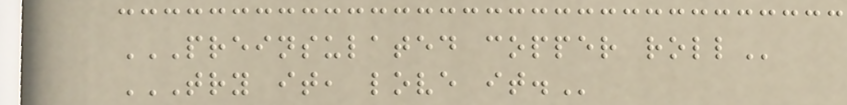PREINSULATED COPPER ROLL
TRY IT, LOVE IT.
